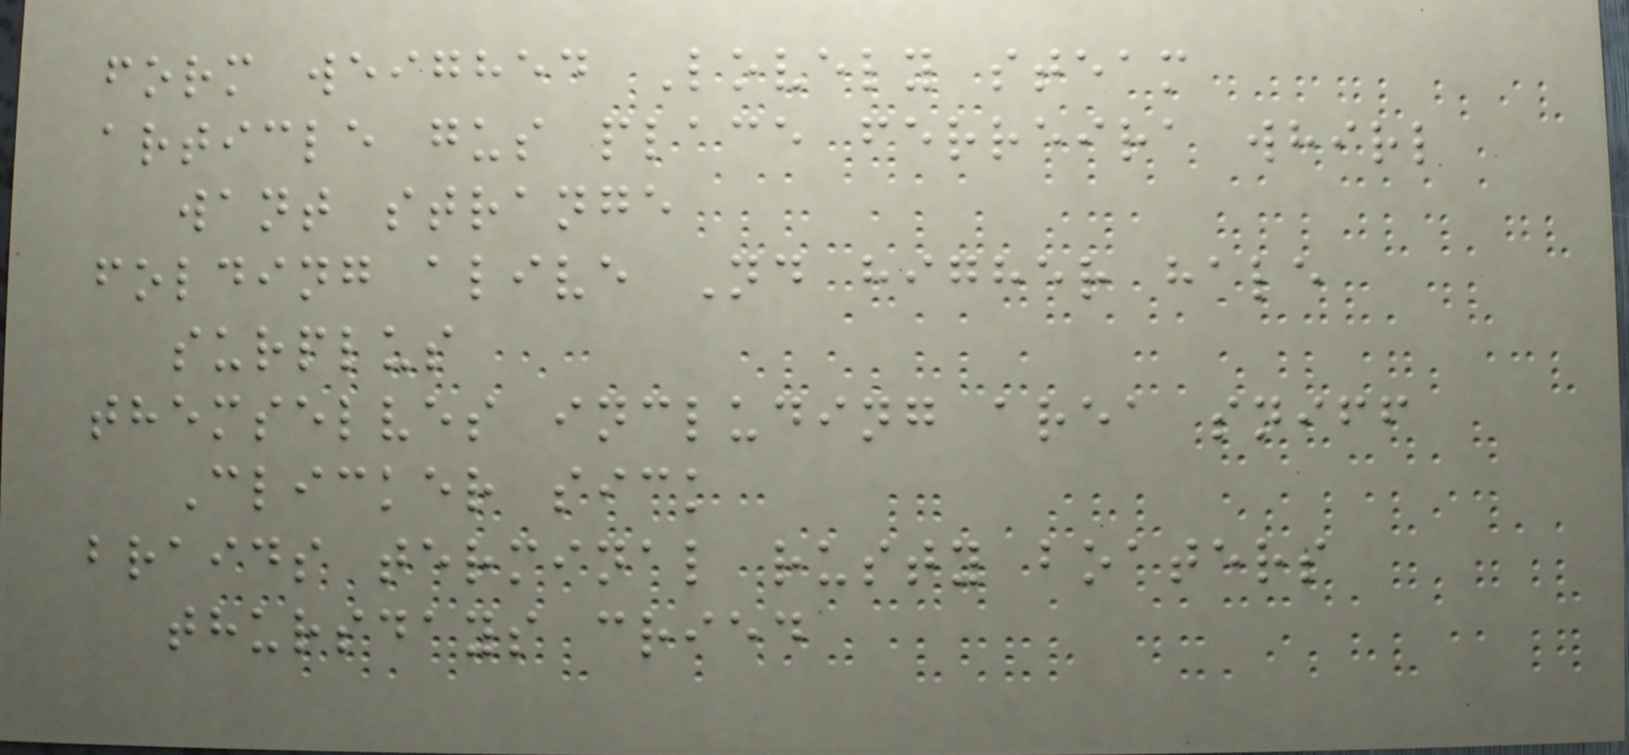form weighed Lovely steam
article gus place ferreira whirl
want strange
folding alive Nd higher hale
surplus
themselves including area sniff
Clicker sick
braids terminal rusty boaters
thursdays cried
